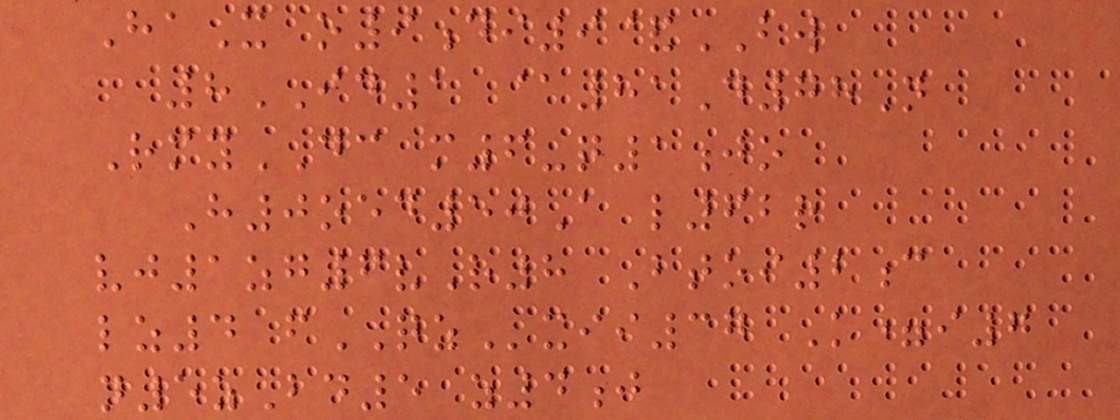HaX o9di9&BW
8ID1 @81D78N
RmyDC m6-q1jo
H0oed50A l62r
vj1zg6vR8 Btoi2c
lz4 fQZxii37 K=i7
n5zBd5 z4j
